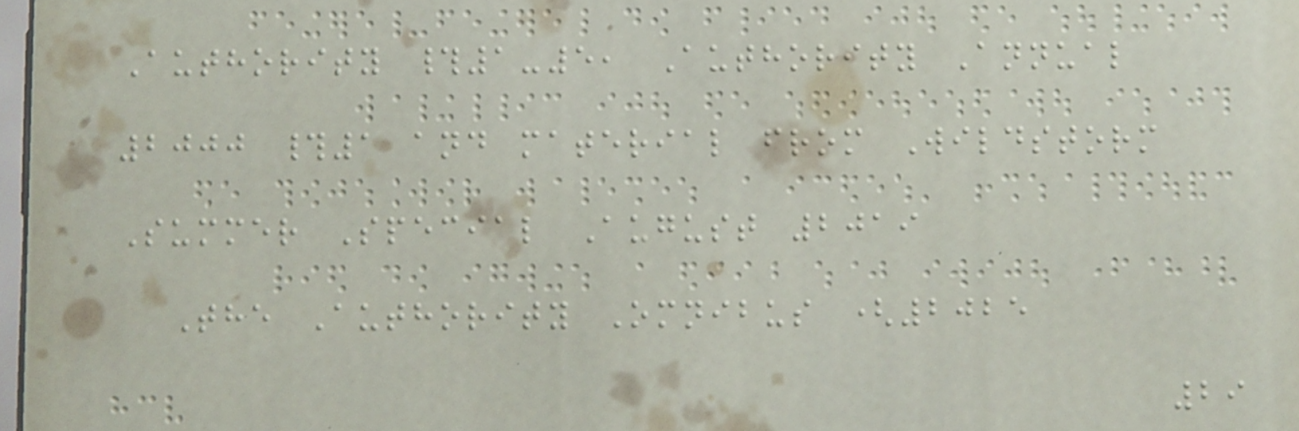Authority #1-5, Authority Annual
2000 #1 and material from Wildstorm
Summer Special August 2019
The Authority Omnibus (2025
29
